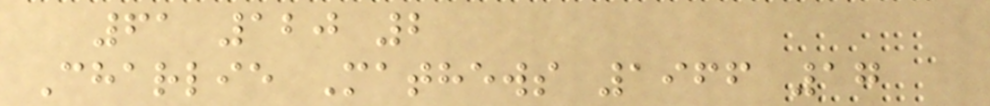61 120 2
Charlie Mathews 1966 17
